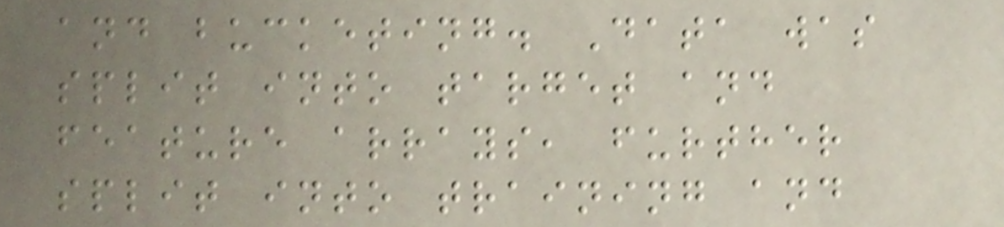and bucketing. Data was
split into target and
feature arrays, further
split into training and
